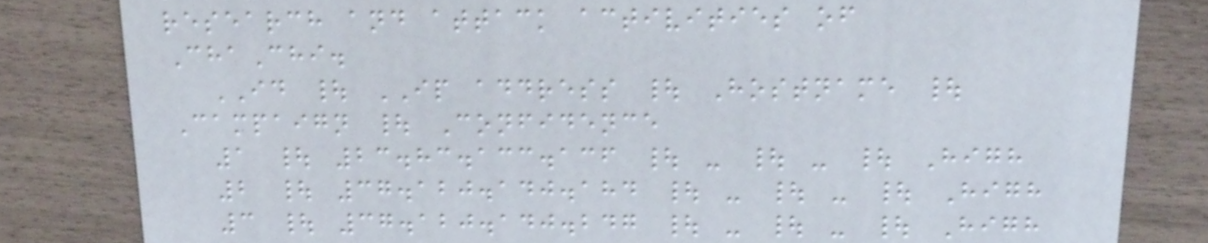research and attack activities of
ChaChi.
ID | IP address | Hostname |
Campaign | Confidence
1 | 23.83.133.136 | - | - | High
2 | 37.120.140.184 | - | - | High
3 | 37.120.140.247 | - | - | High
